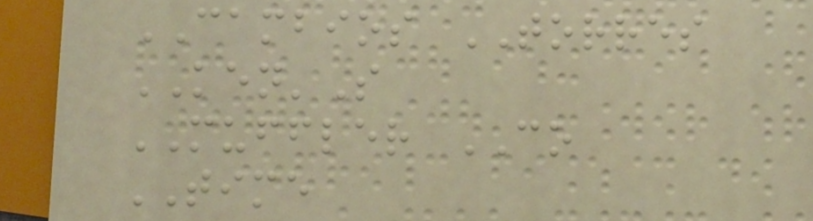CAMBIOS TORRES
KEN'S
MUFFLER CO
TIME
